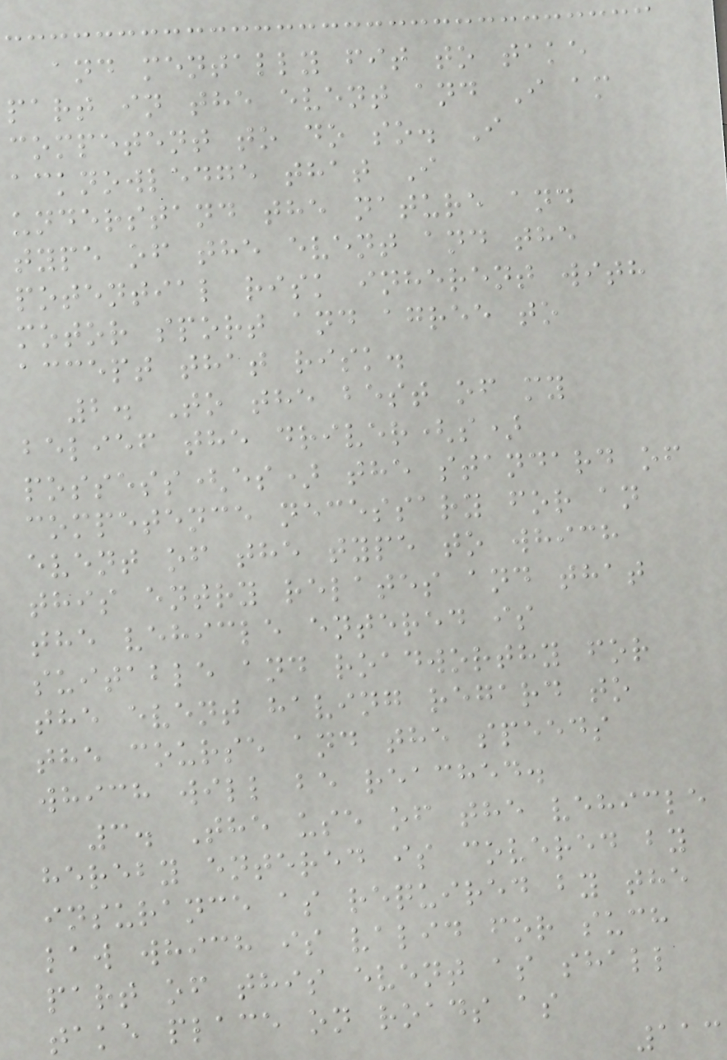and mentally fit to take
part in the event and I am
competent to do so. I
acknowledge that I
understand the nature and
type of the event and the
potential risk inherent with
motor sport and agree to
accept that risk.
2. To the best of my
belief the driver(s)
possess(es) the standard of
competence necessary for an
event of the type to which
this entry relates and that
the vehicle entered is
suitable and roadworthy for
the event having regard to
the course and the speeds
which will be reached.
3. The use of the vehicle
hereby entered is covered by
insurance as required by the
law which is valid for such
part of this event as shall
take place on roads as
113
